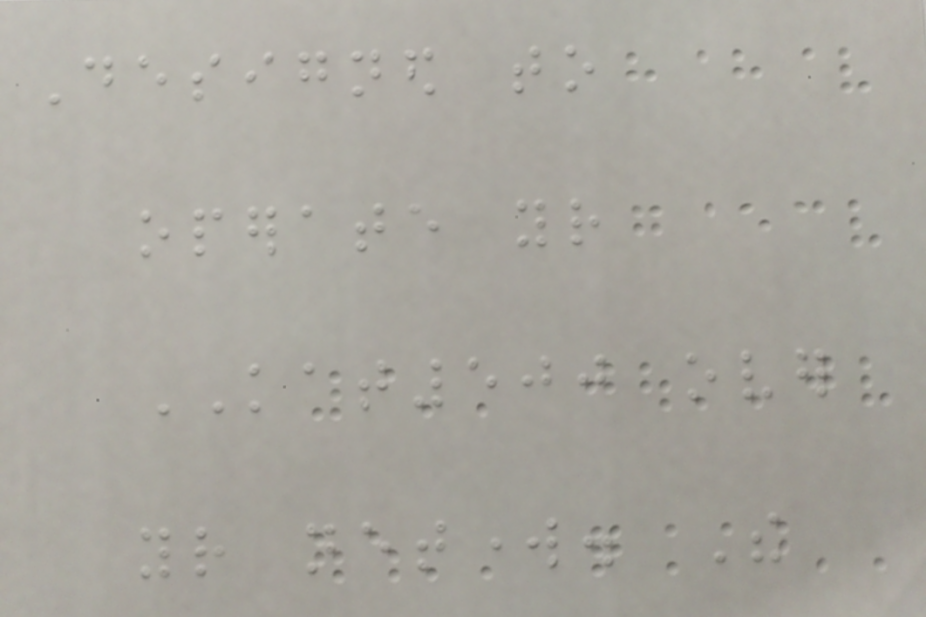Designed to
operate your
KAT500 over
your network. The
